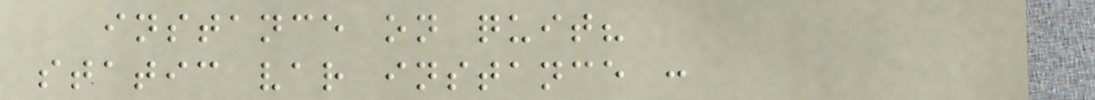instance on quit?
static var instance :
